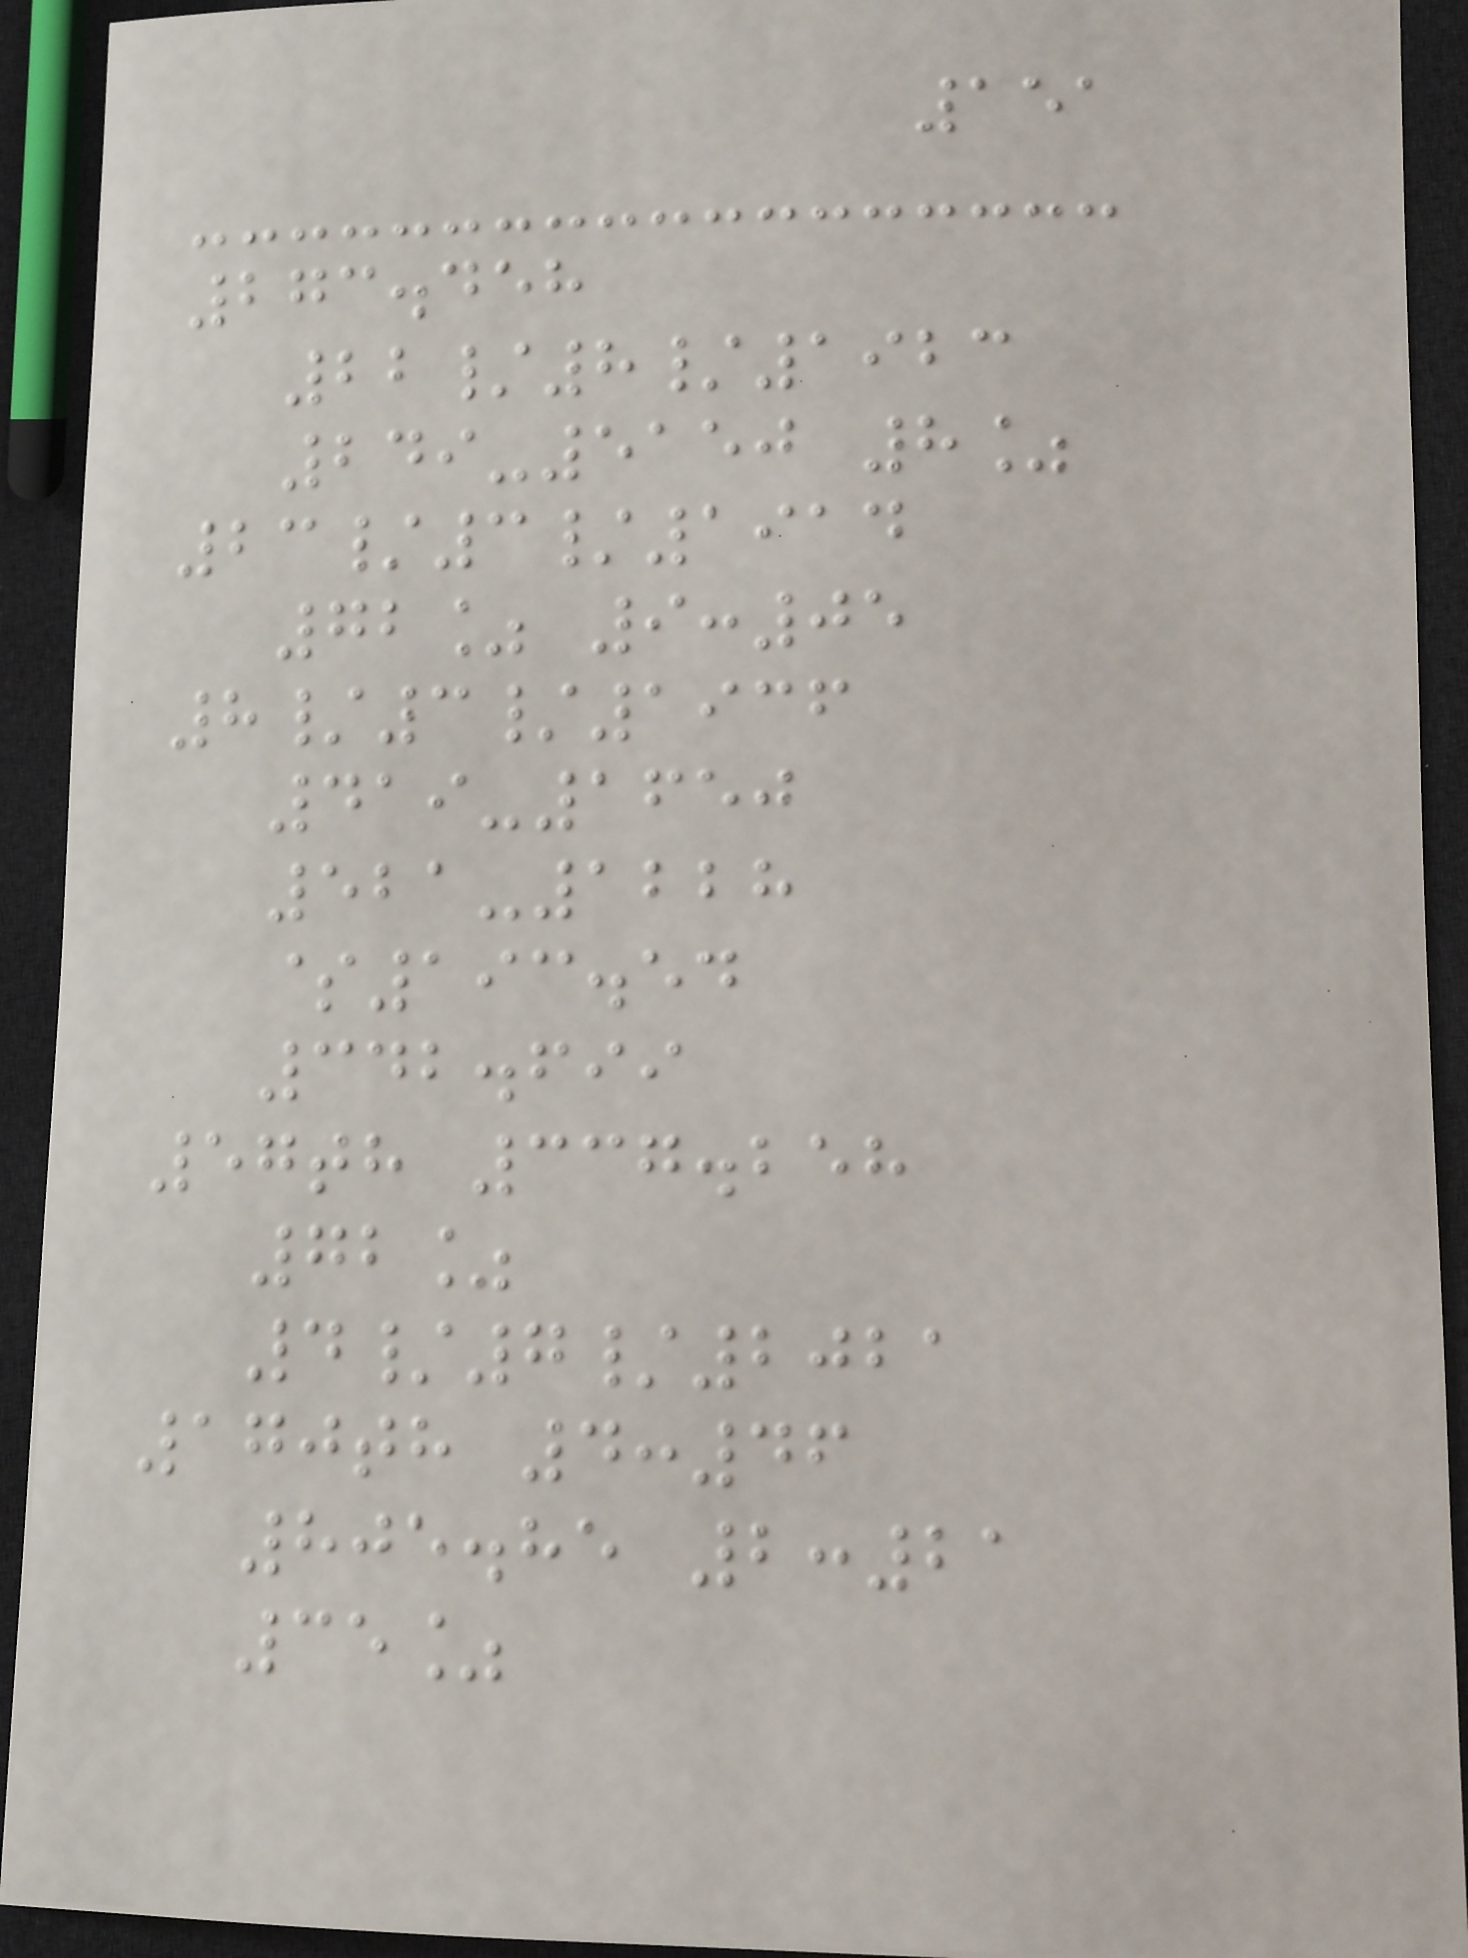151
273.458
22/8/1923
249-5150 8%
23/3/1914
72% 9:05
8/3/1936
419-1650
521-1228
$193.54
342.699
57th 337.258
72%
4/7/2021
170th 4:46
805.85 2:21
35%
